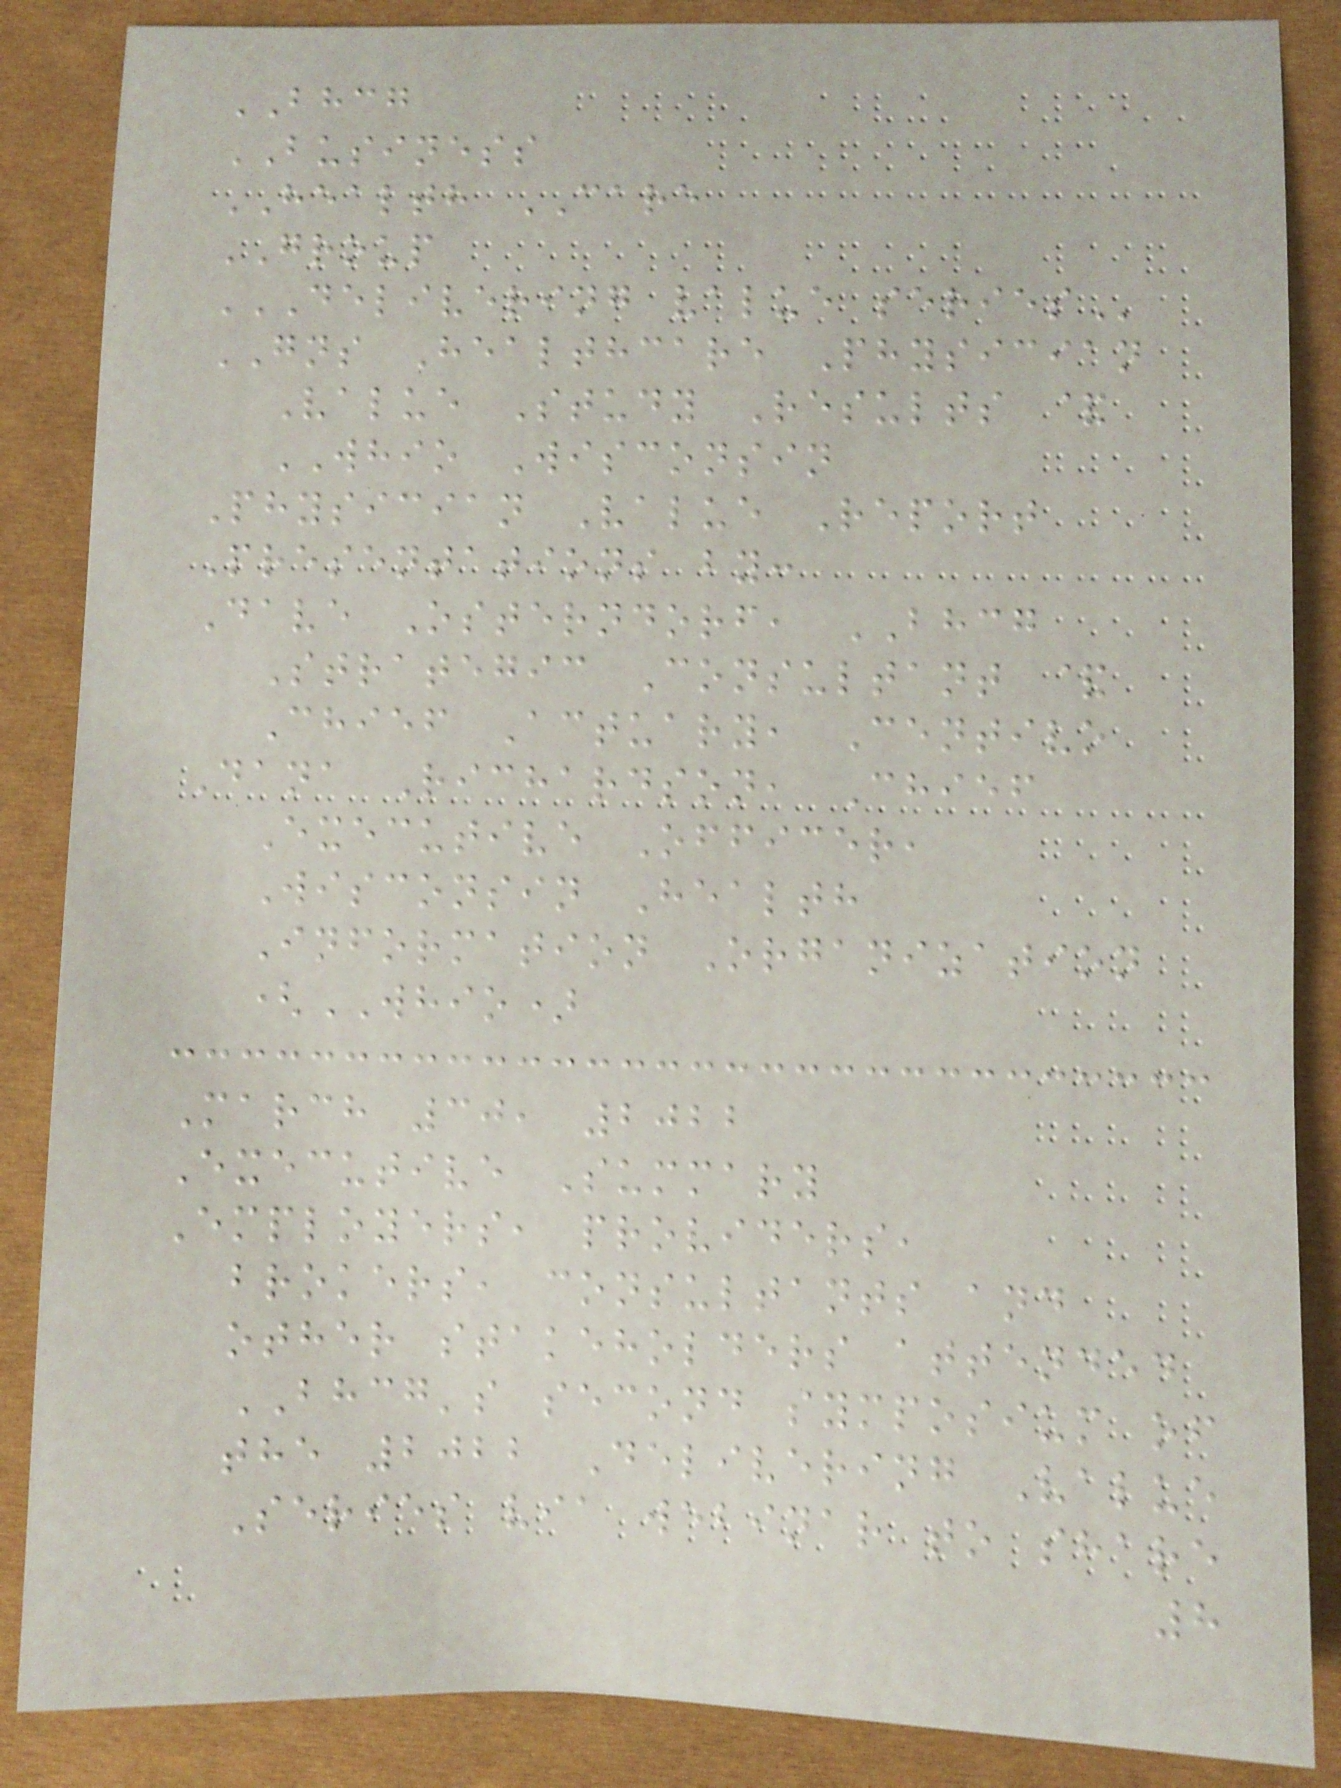BHCG
BUSINESS
HEALTH CARE
GROUP
DELIVERING VALUE SERIES
GNS Healthcare Physician
Value Study Results &
WHIO Wisconsin
Physician Value Report
Presentations by:
Dave Osterndorf, BHCG
Strategic Consultant &
Chief Actuary, Centivo
Dana Richardson, Chief
Executive Officer,
Wisconsin Health
Information Organization
(WHIO)
March 30, 2022
Executive Summary
Employers, providers,
brokers, consultants and
other stakeholders attended
BHCG's second symposium of
the 2022 Delivering Value
Series via webinar to share
8
